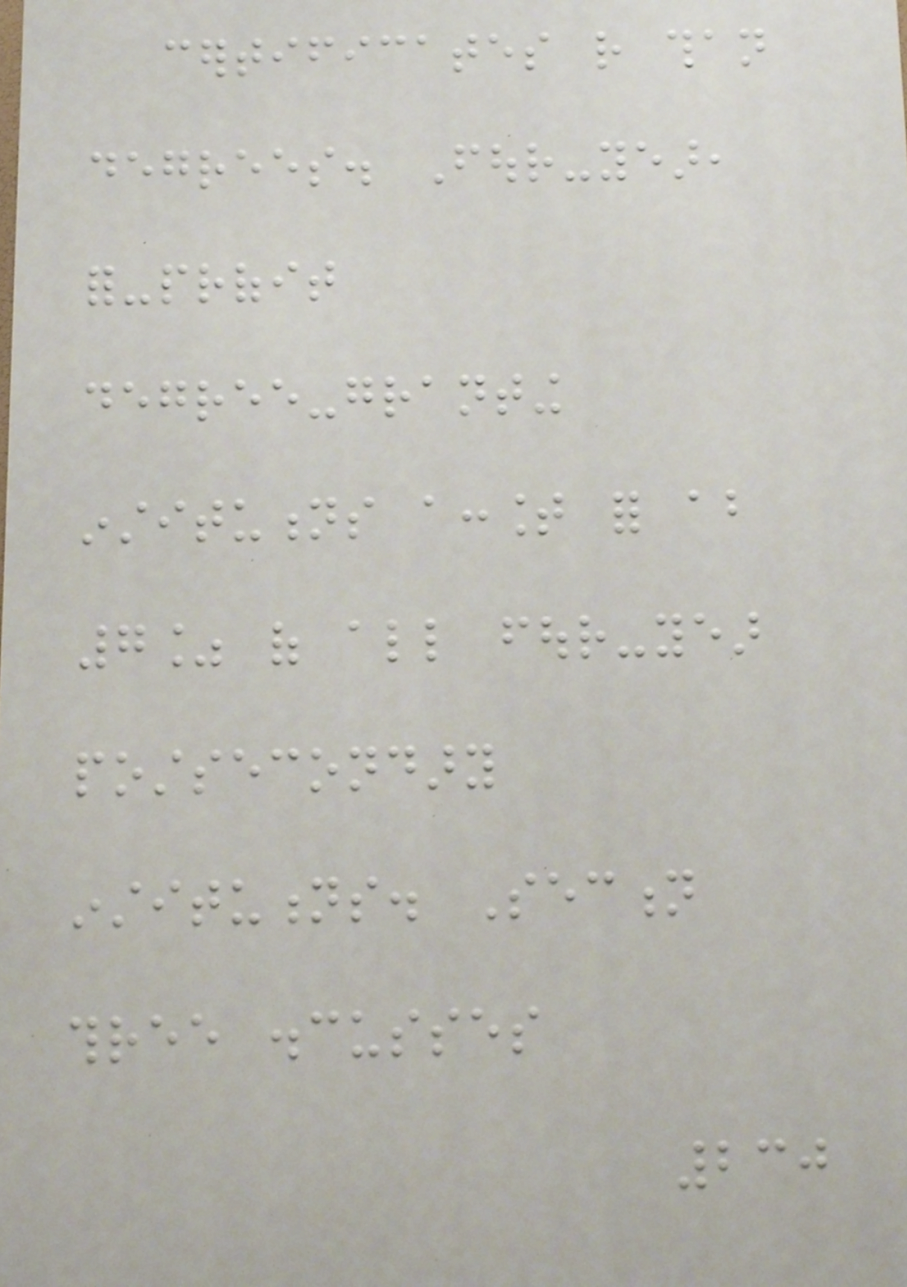certificates rather than
degrees. Four-year,
for-profit
degree-granting
institutions account for about
7% of all four-year
postsecondary
institutions. Section
three discusses
230
